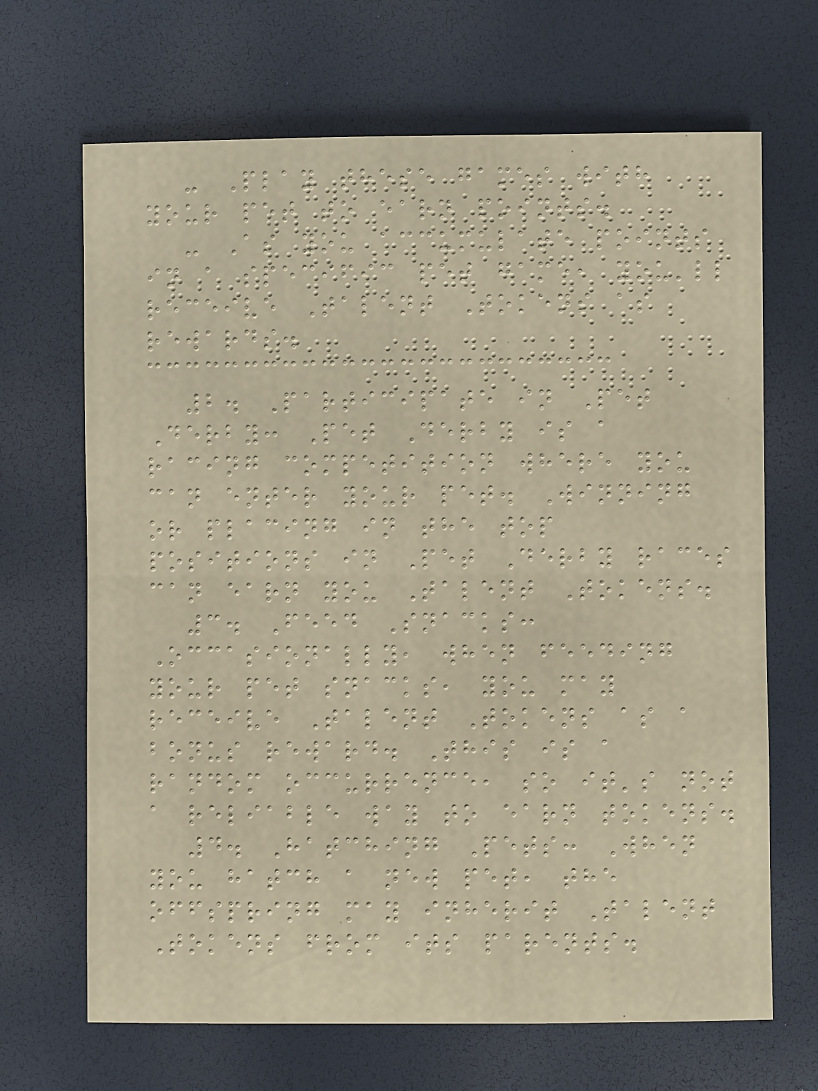- Play these games with
your pet to earn points.
- As you accumulate points
in a specific pet game, you'll
receive Talent Tokens as
rewards.
2. Participate in Pet
Derby: Pet Derby is a
racing competition where you
can enter your pet. Winning
or placing in the top
positions in Pet Derby races
can earn you Talent Tokens.
3. Feed Snacks:
Occasionally, when feeding
your pet snacks, you may
receive Talent Tokens as a
bonus reward. This is a
random occurrence, so it's not
a reliable way to earn tokens.
4. Hatching Pets: When
you hatch a new pet, the
offspring may inherit Talent
Tokens from its parents.
